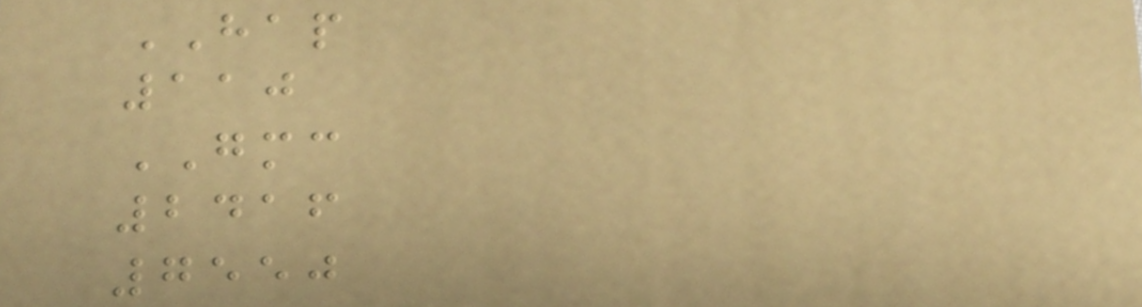HAP
110
GMC
2416
7550
